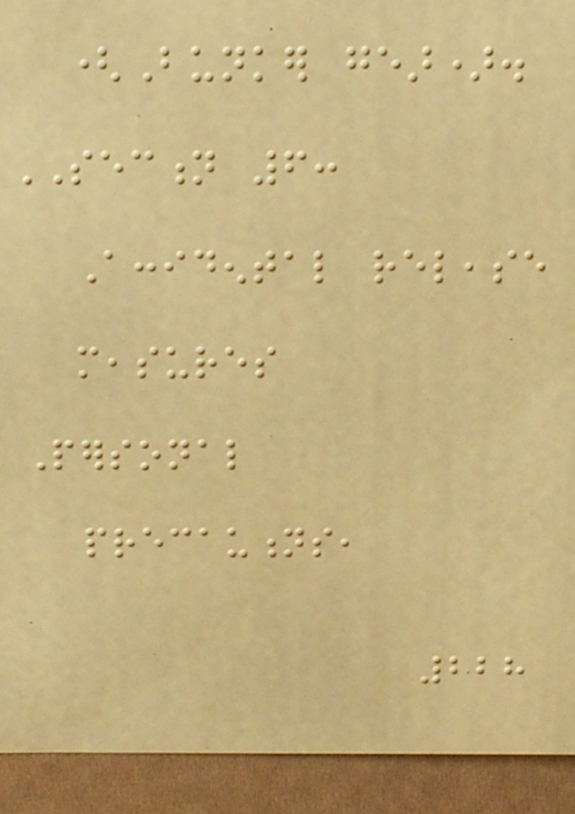(Bunker gear).
SECTION 6:
Accidental release
measures
Personal
precautions,
228
